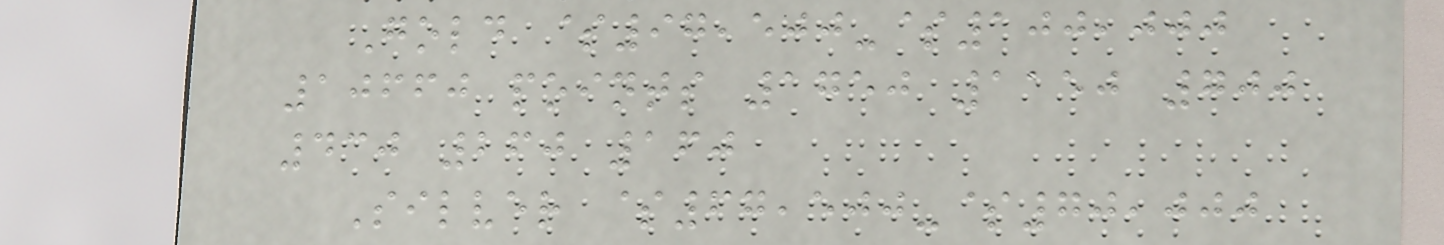Gold $97,500-$100,000
10660 points 1750 1150 700
430 260 160
Silver $67,500-$70,000
